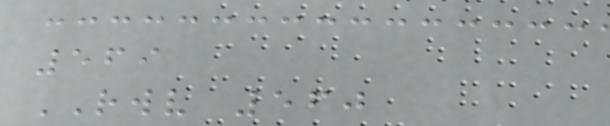569
RWV 560
